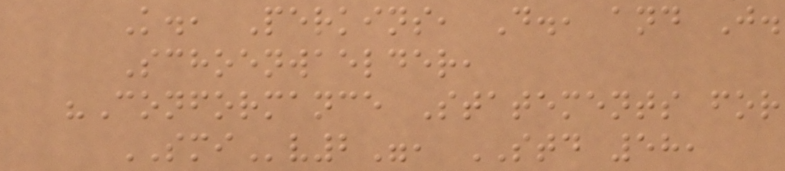K., Perkins, D., and J.
Schoenwaelder,
"Conformance Statements for
SMIv2", STD 58,
